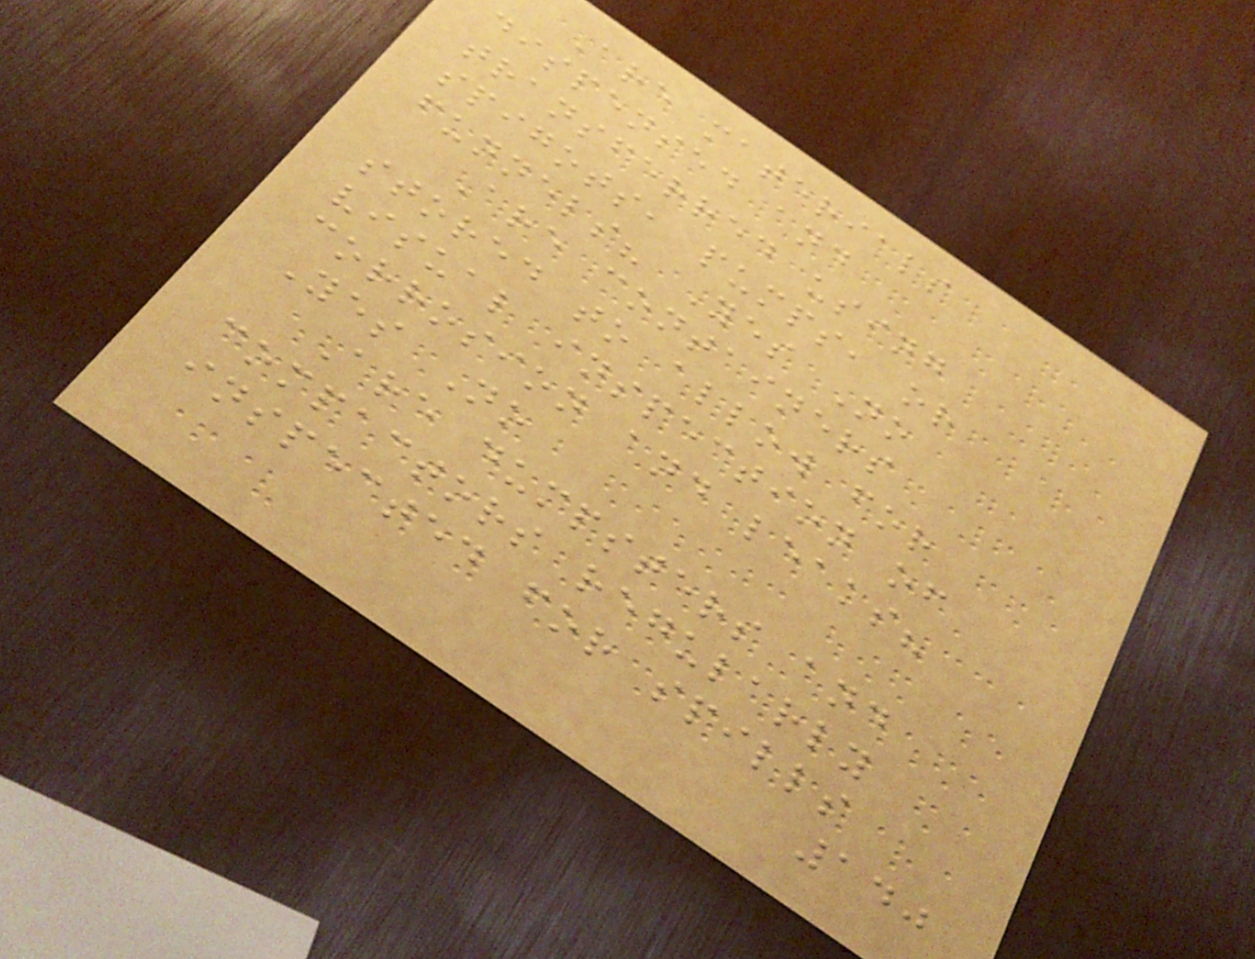Are materials
dispensed and
transferred using
spigots, pumps, or
funnels? Yes No
Are containers
stored to allow for
visual inspection of
corrosion and leaks?
Yes No
Are dumpsters and
compactors regularly
inspected for spills
140
